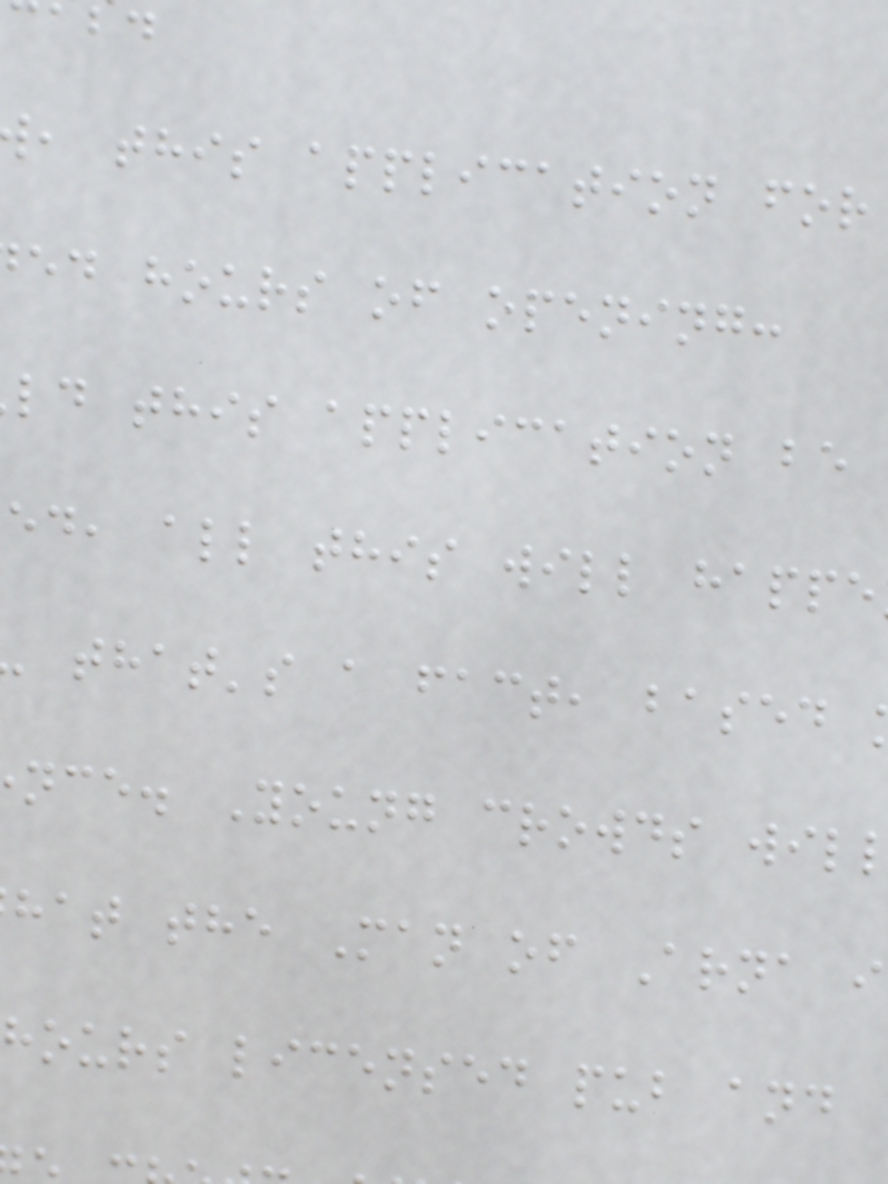, this application for
ed hours of opening:
ld this application be
ed, all this will happe
that's a fact, based
nce. Young crowds wil
hat the Man of Arna i
hours licensed pub and
